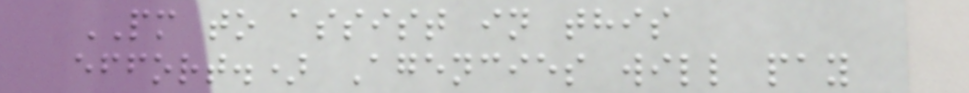PM to assist in this
effort.) Agencies will pay
